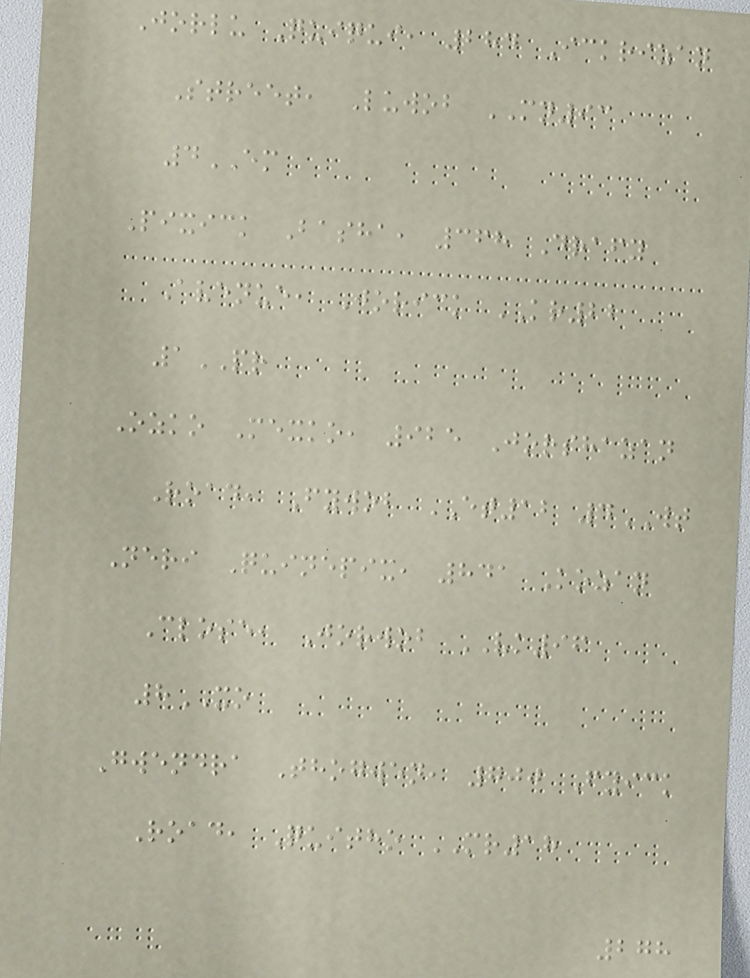Jorlu Quiqui, 284 Ickrizan
Street, Luwob MN93
4EM
Pixick Basha, 368 Drafy
Avenue, Jorick KR22
1PR
Ozko Mexko, 925 Jorshazan
Road, Fywob ET12 4WT
Neri Quinepix, 841 Kozan
Close, Jorwob VK96
8XO
Gwendra Thogwen, 700 Fyick
Road, Quitho MR18
278
